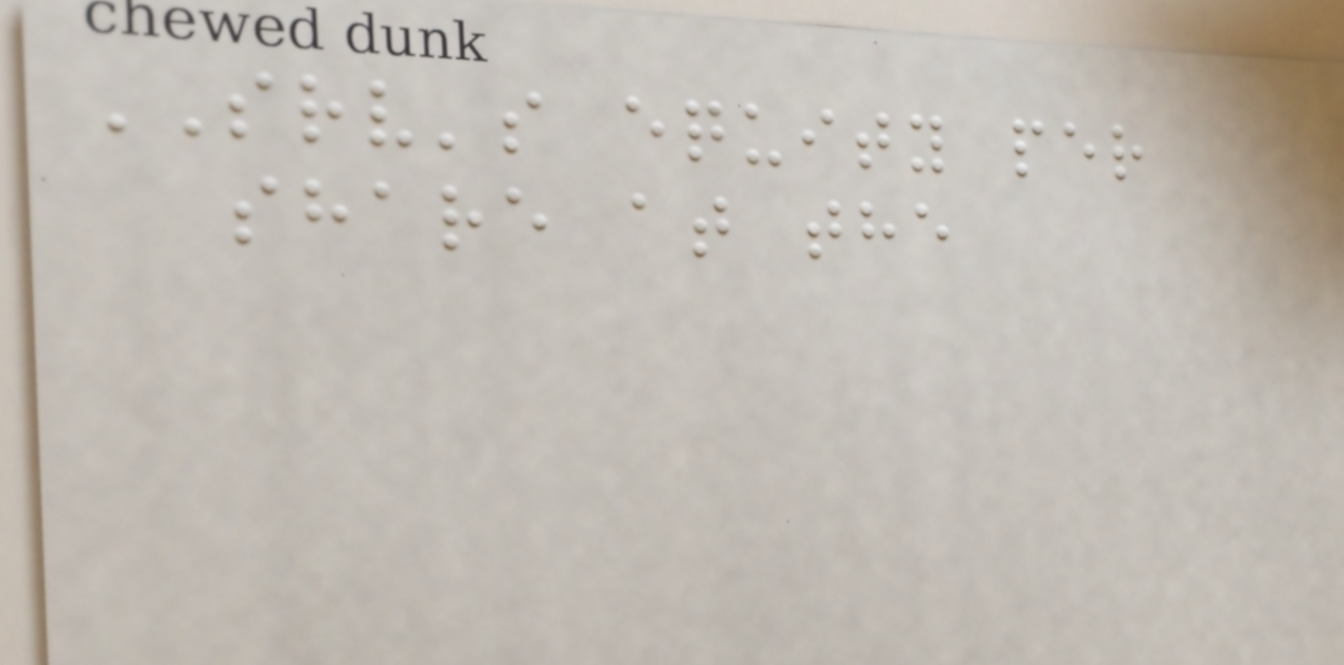SRV's equity per
share at the
